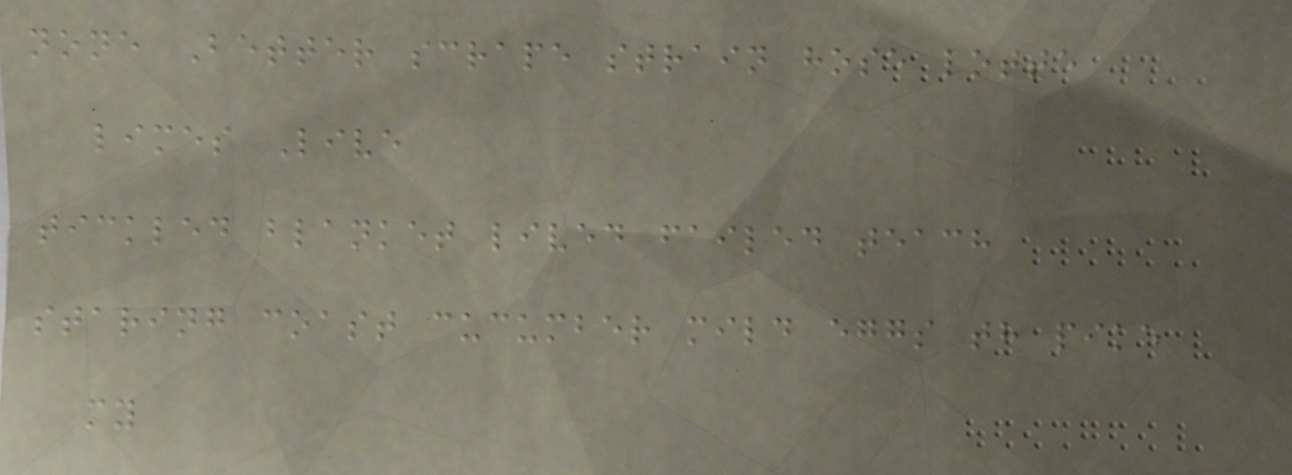none Better scrape strain hose lotte
limes Live
tickled blanket lived failed teach
staring coast cucumber mild eggs th pike
my
